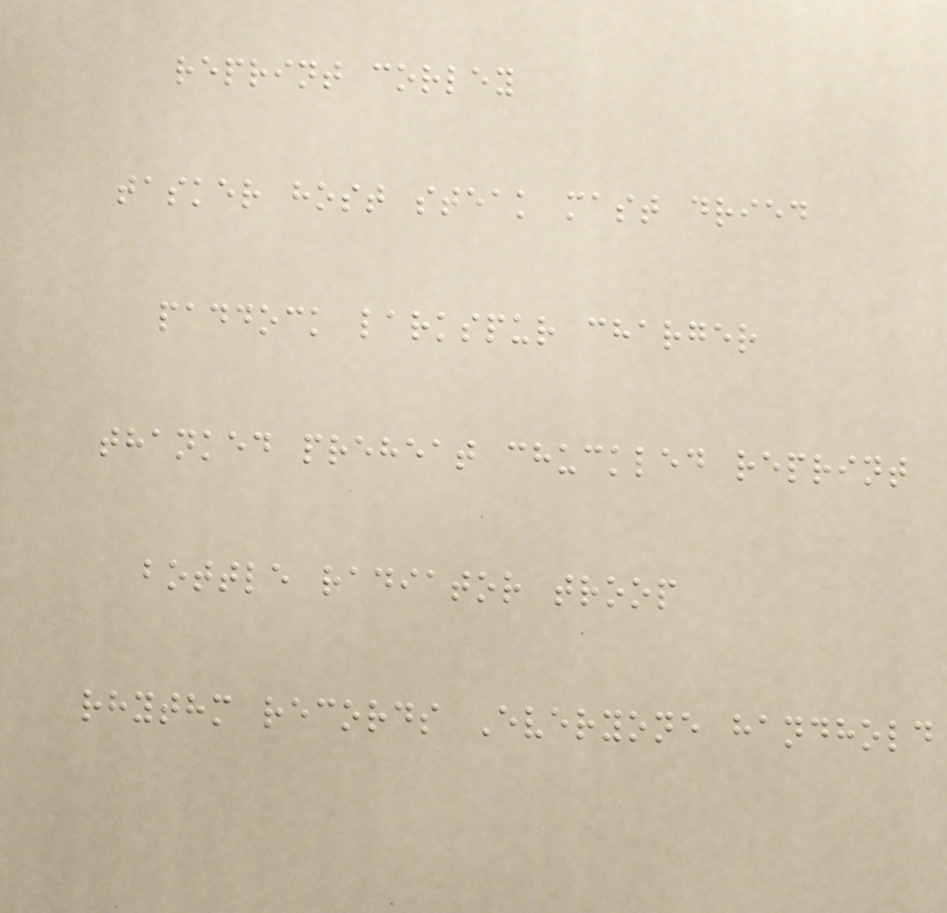reprint corley
tasker host steak mast dried
paddock larkspur charger
thanked preheat chuckled reprint
bottle radiator troop
rhythm records Everyone handhold
